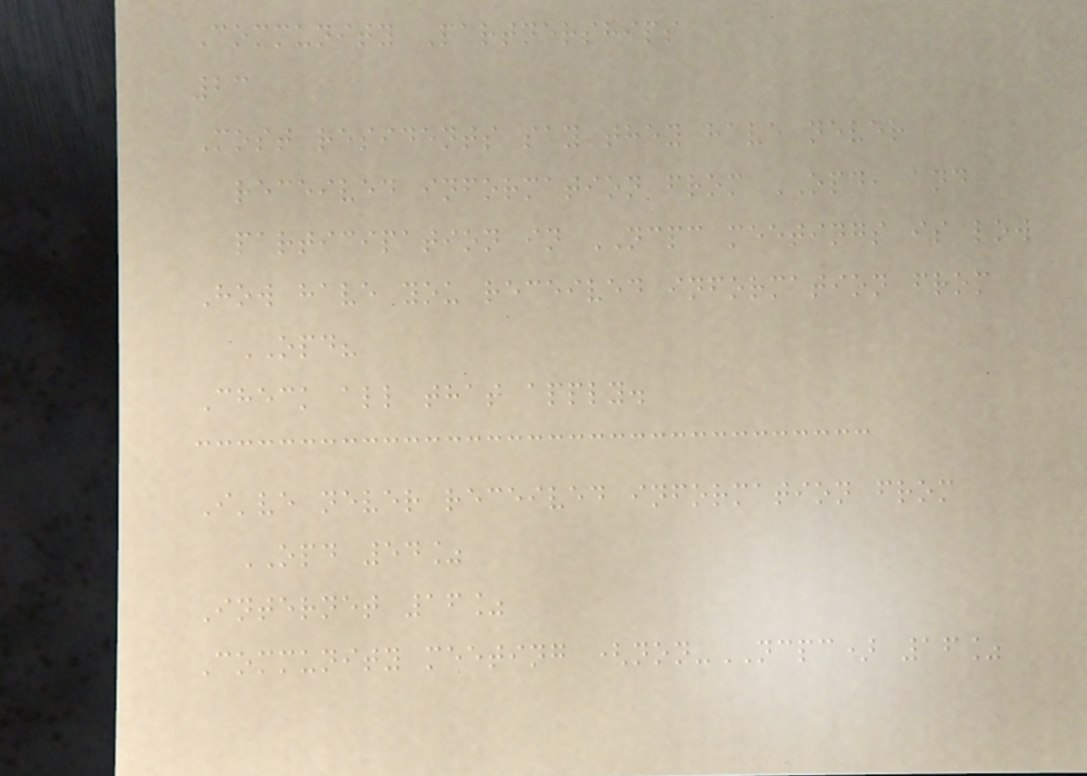Community Partnerships
23
Most residents say they have never
received information from OPD, and
participation in NCPC meetings is low
How have you received information from
OPD?
Check all that apply.
I've never received information from
OPD 54%
Internet 16%
Community meeting (non-NCPC) 16%
